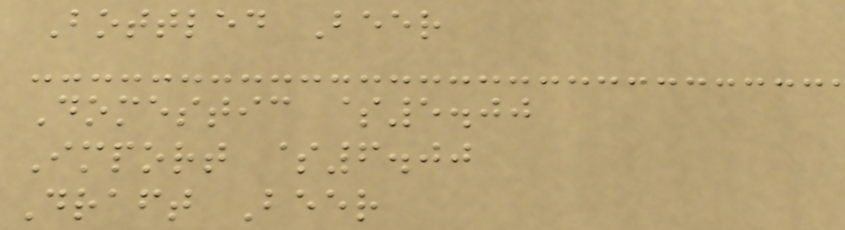Bottled Beer
Domestic $5.00
Import $6.00
Draft Beer
